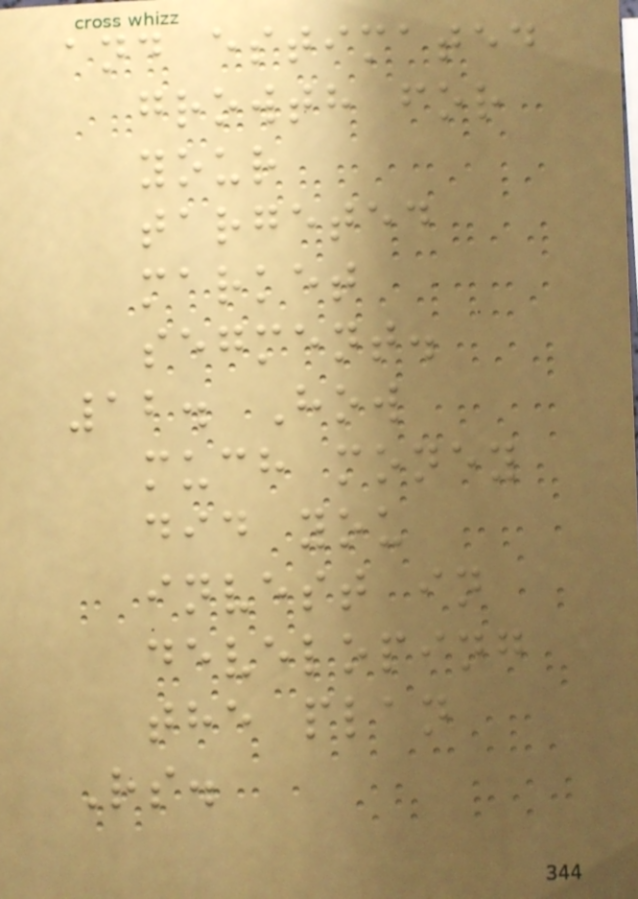and estimated
growth for
your
targeted
market
segment.
12. How
much money
did you
invest in
developing
the plan
Rs.
